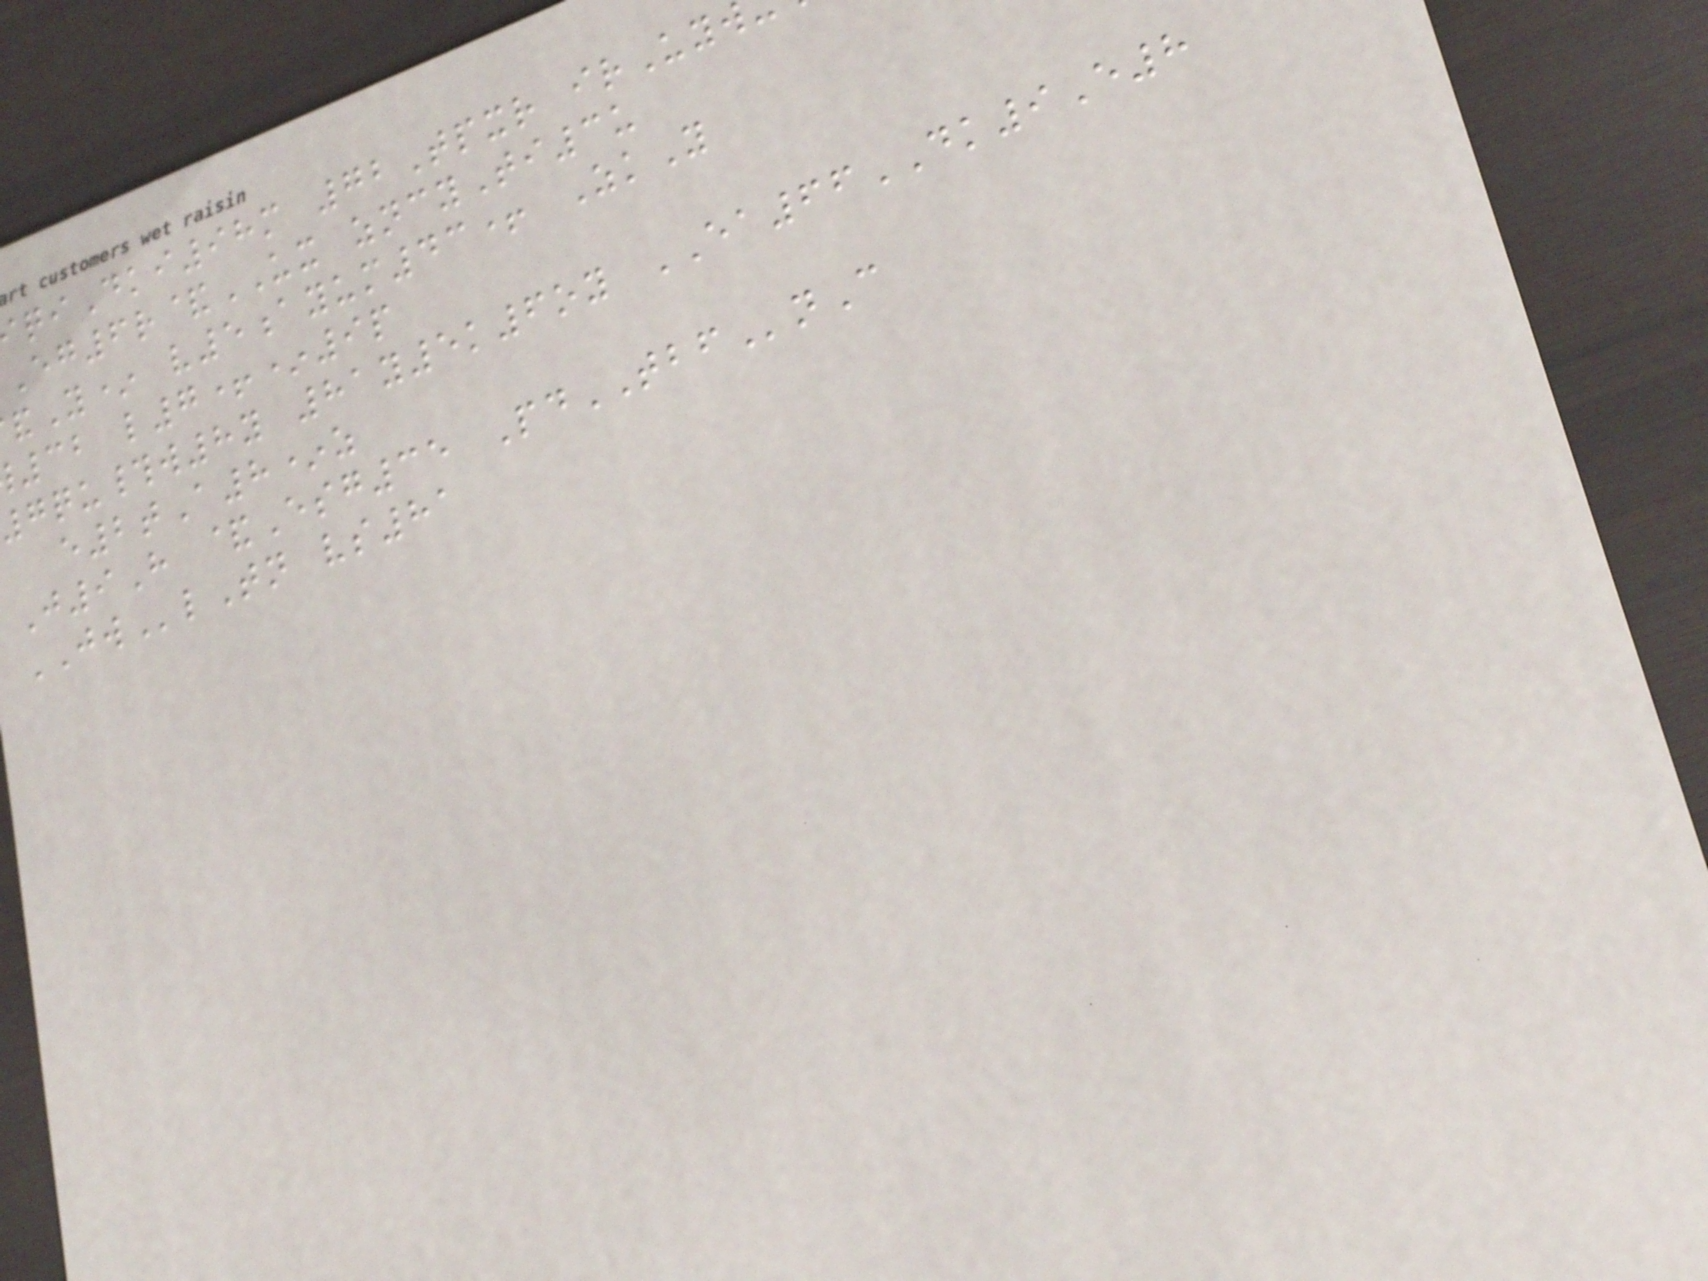qiDki98m 72Tpxr irUyw
6r&UX zncyTi3u
Y* v5ayum43+ ZkY
32 l7+*9p
qu#w8y 81y5k6oy EA66DK9E8
e2tA8*z
J9H &Esg35 PdTBFnC
JWlTn vs81
